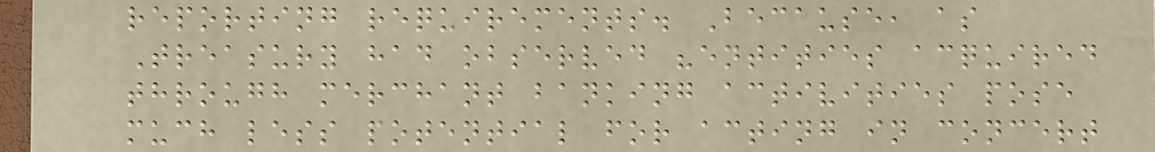reporting requirements. Because, as
Treasury had observed "entities acquired
through merchant banking activities pose
much less potential for acting in concert
